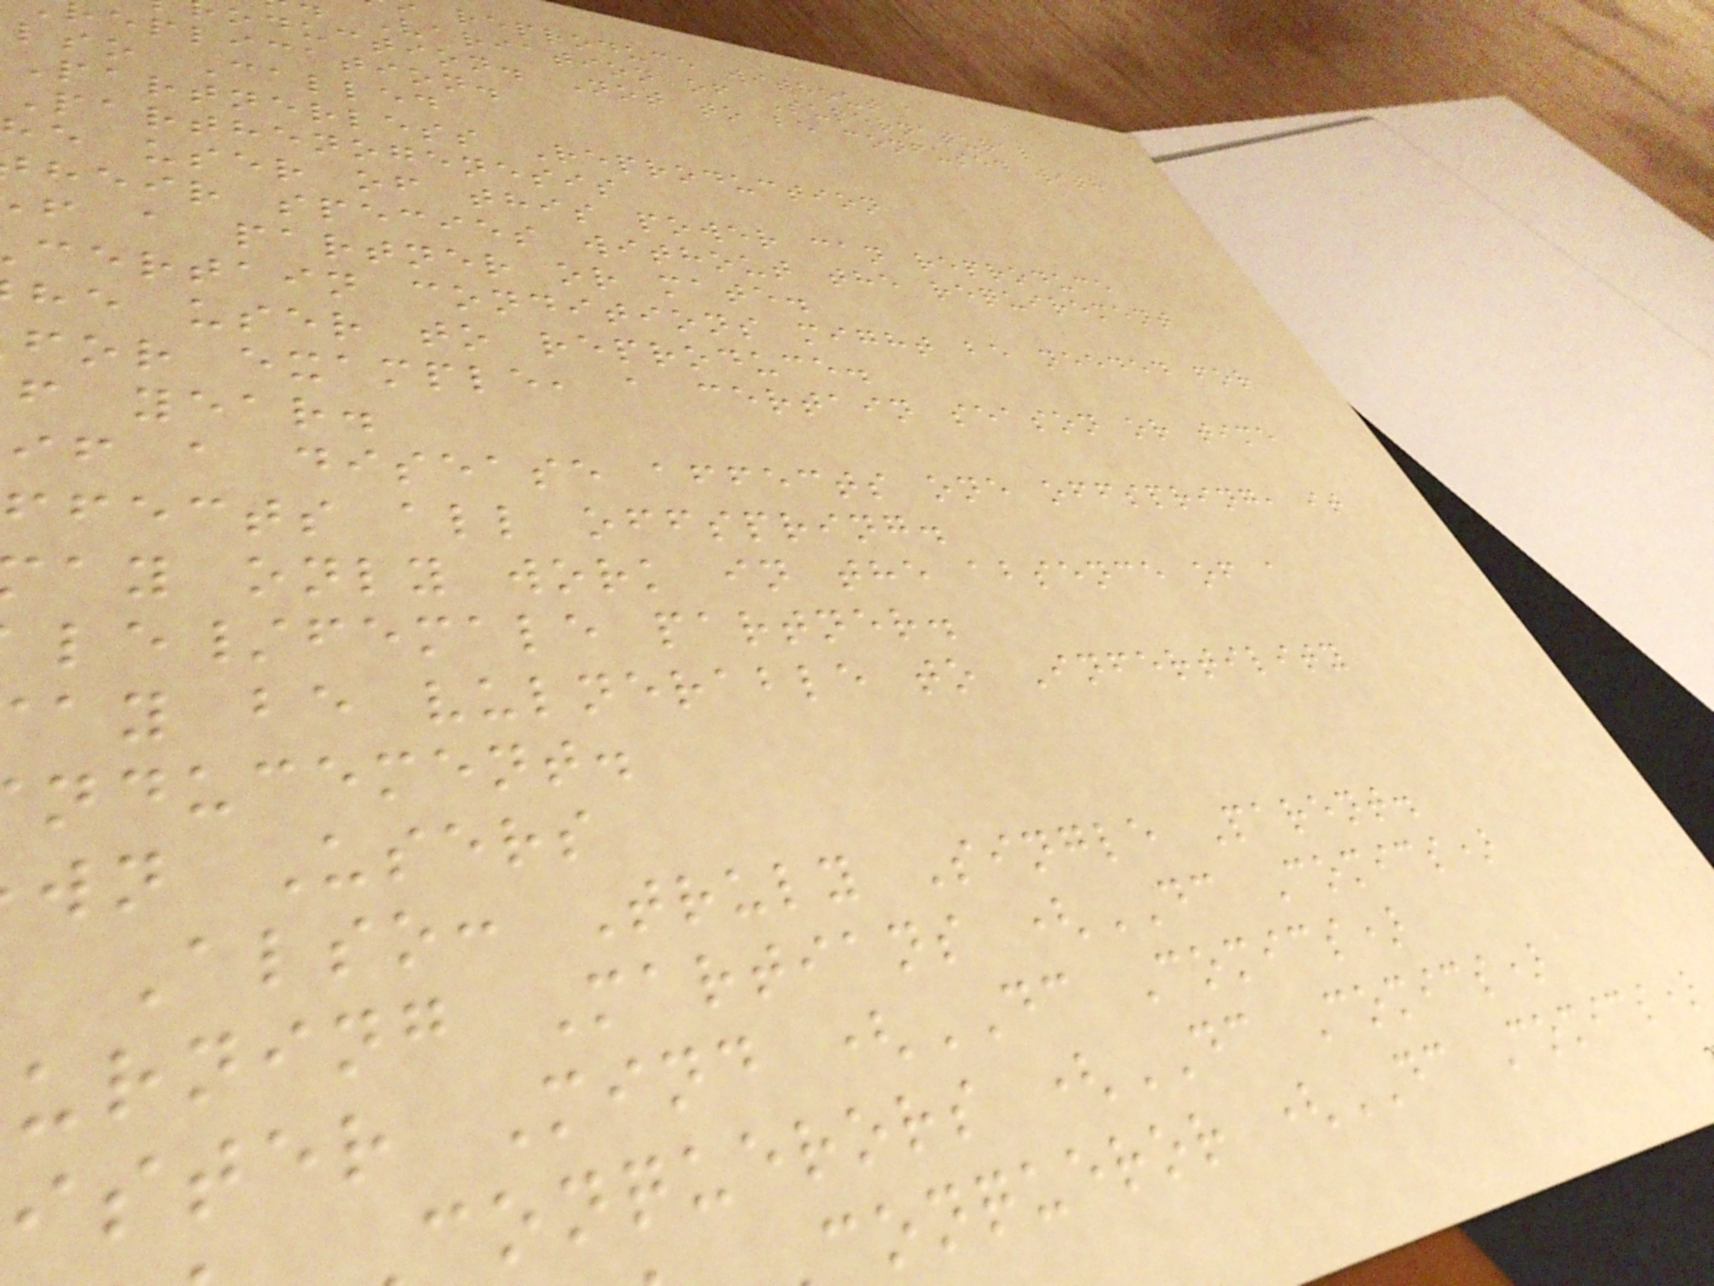reproduce without a
Variation of Supernatural
oduction. Not to be confused with
eplication.
lso Called
Partnerless Reproduction
Parthenogenesis
e user of this power can reproduce
heir species without the requirement
f a partner or mate.
certain conditions might be needed for
he user to reproduce.
for example, a certain season or time
f year.
if a disease affects one offspring, it
ffects all offspring.
ay only work in the absence of a
le/female partner.
ay be vulnerable to Infertility
nducement.
wn Users
Also: Truly Single Parent.
urning Martians (DC Comics)
ister Mind (DC Comics)
conquerors (DC Comics)
conqueror (DC Comics)
